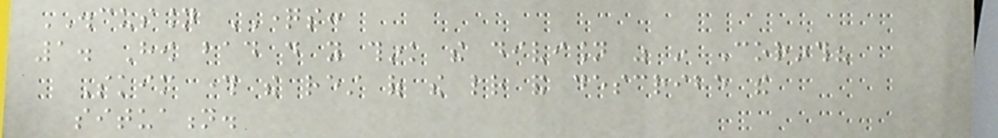DISCUSSION QUESTIONS:
1. How bad do you think the division was in Corinth?
Skim through the rest of the letter and describe the
situation.
